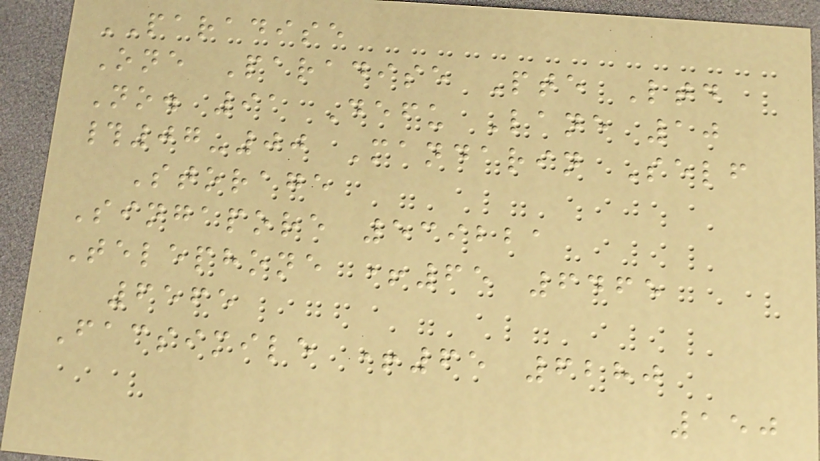PARADISE
One Paradise Pte Ltd
No. 91 Defu Lane 10
#07-00 Mandarin Self
Storage
Singapore 539221
Telephone +65 6465
6565
Facsimile +65 6280
150
